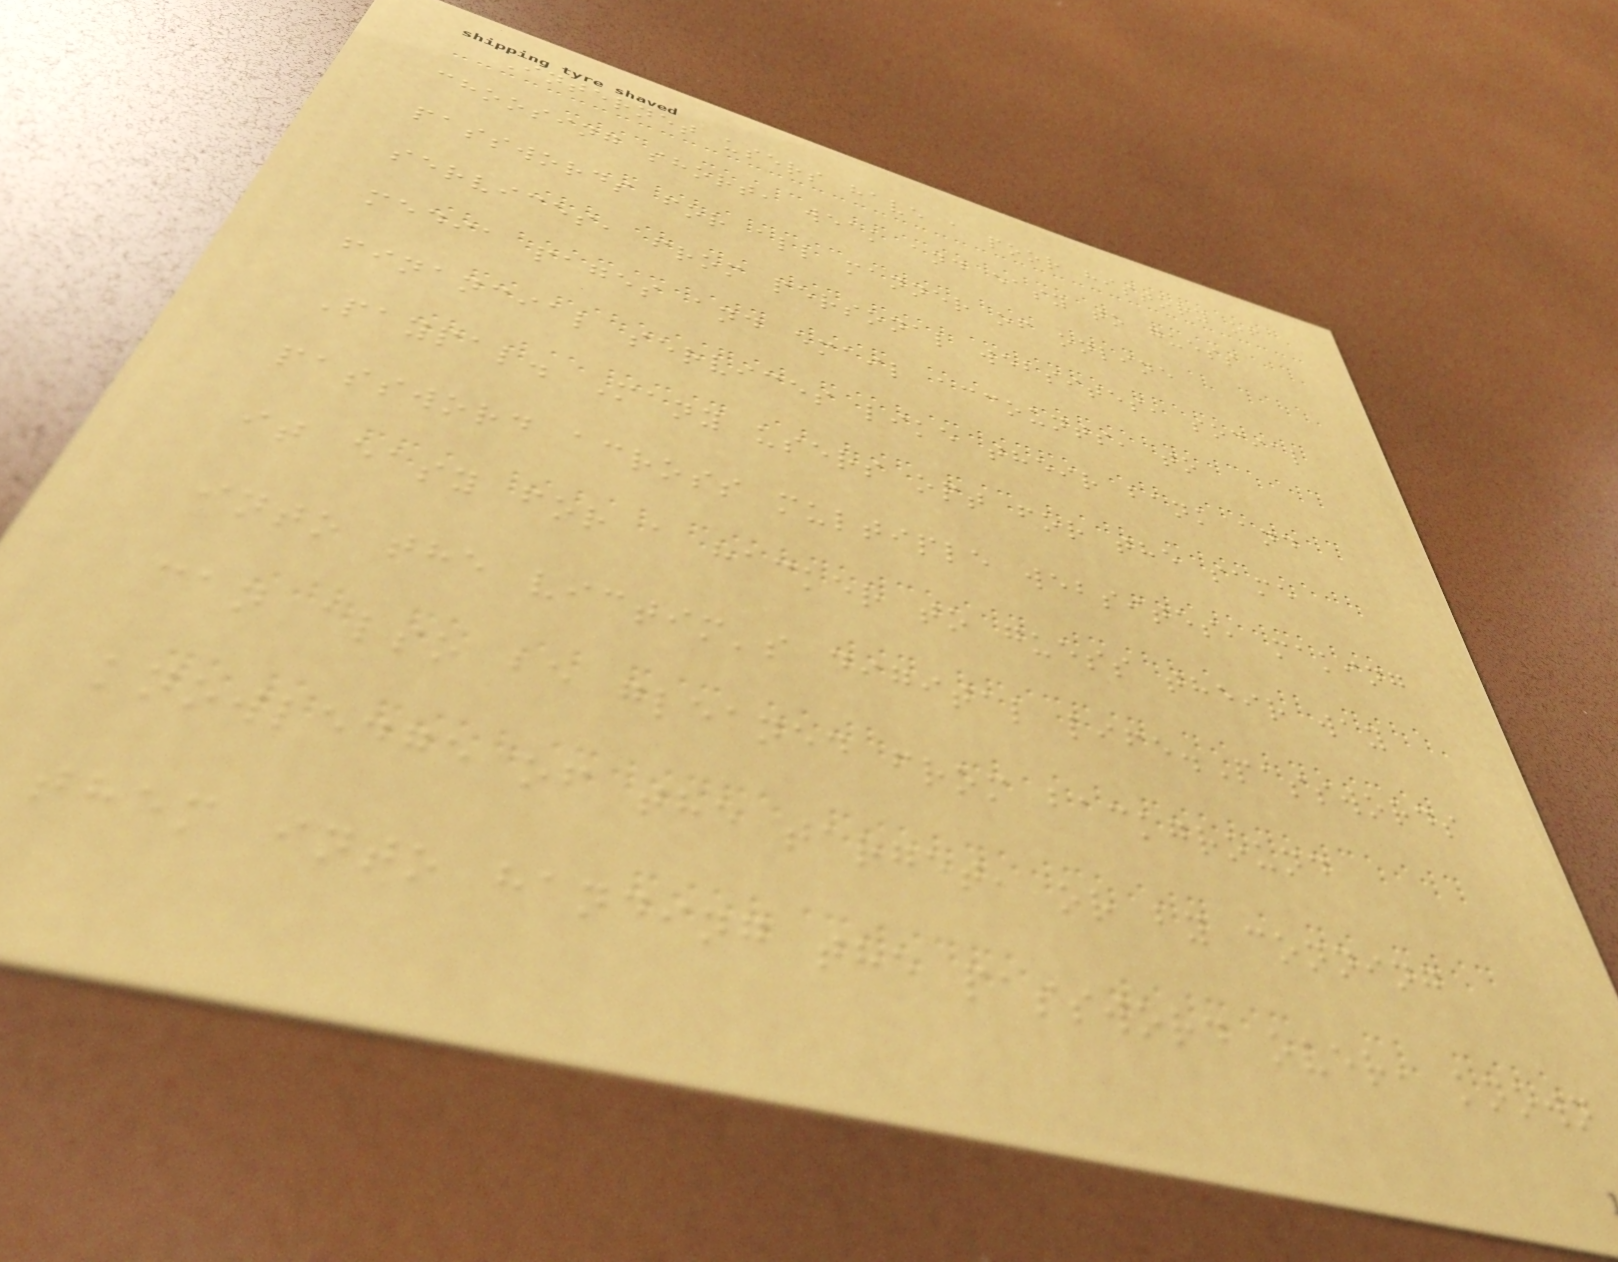Internet users have a poor history of
choosing short, weak and easy to guess
passwords for all manner of online
services, from personal websites, social
media pages and email accounts, to
financial services like their bank and
Paypal. Many users opt for the same
password across multiple websites, making
it easy for a hacker to guess their way
into the victim's digital life.Passwords
can also be gleaned from background
knowledge of the target, or by conning
them into handing the password over, known
